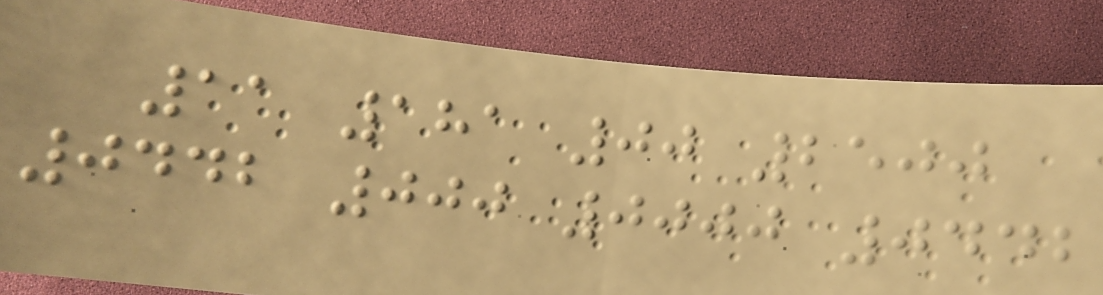11 181 00 2500
0442 000 0000 0442
